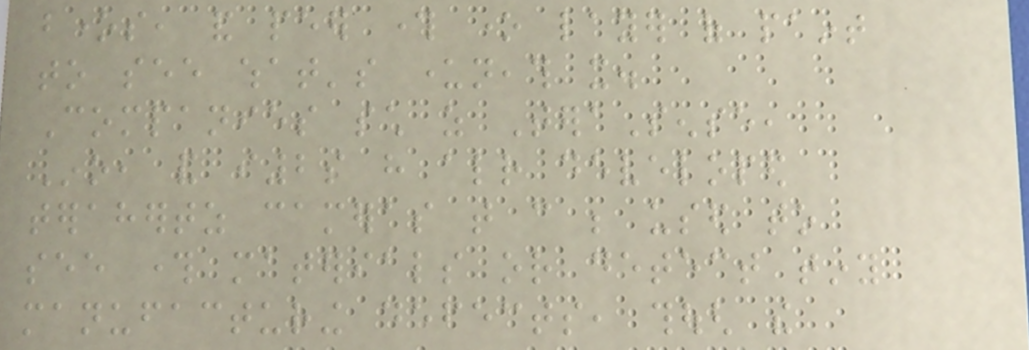bones, and peer through one layer of paint
to see what's underneath it.
Companies such as TeraSense,
Ino, and i2s have already developed
terahertz cameras that can be used to
see through materials or detect tiny
manufacturing defects, though the
